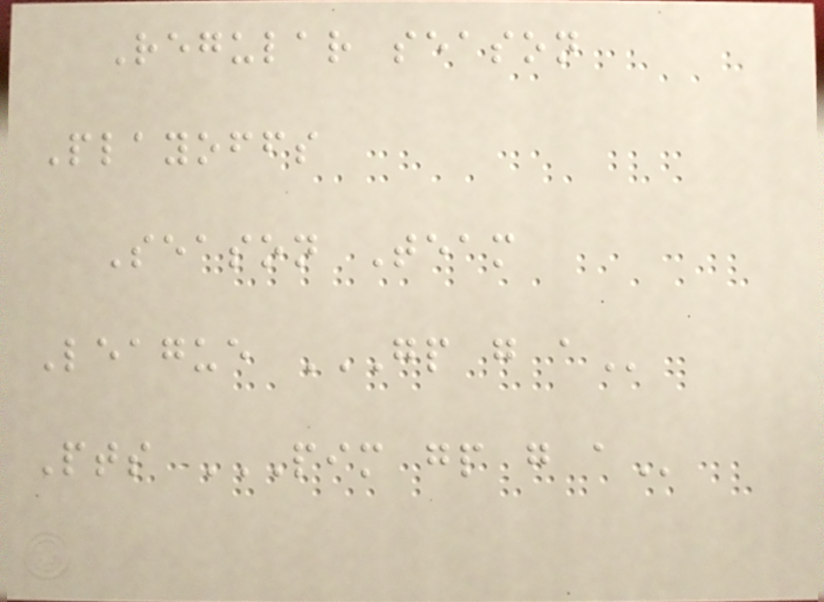Regular season
Playoffs
Season Team
League GP G A
Pts PIM GP G A
